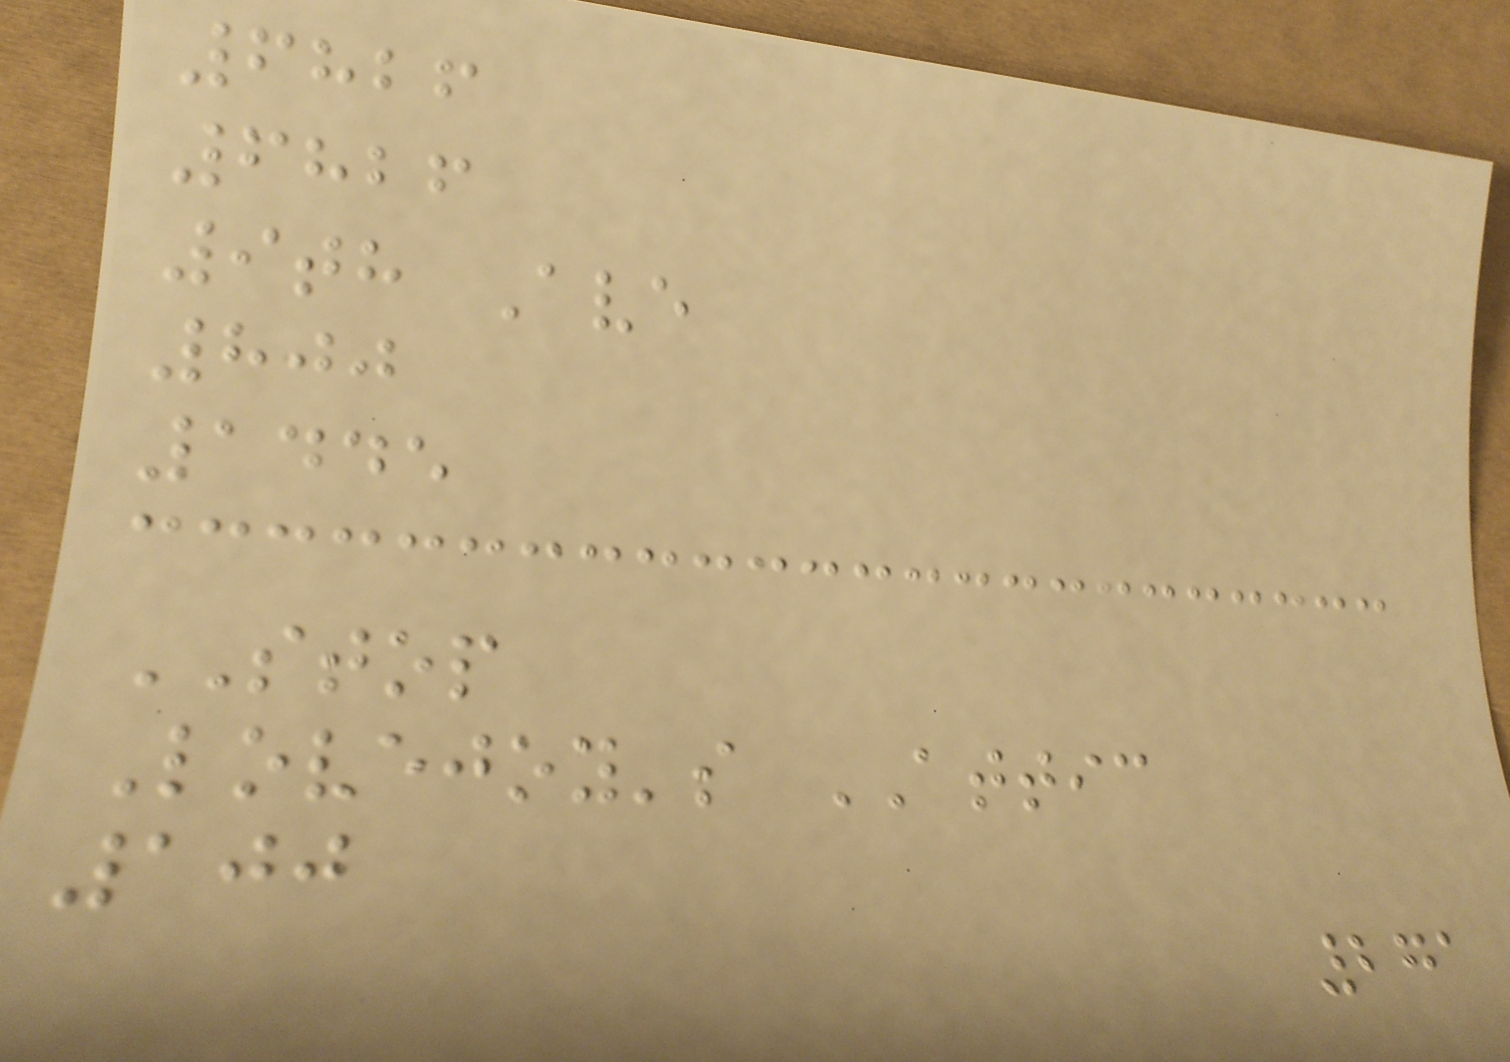6826
6826
9th Ave
800
1445
STOP
Lovejoy's ATTIC
100
271
